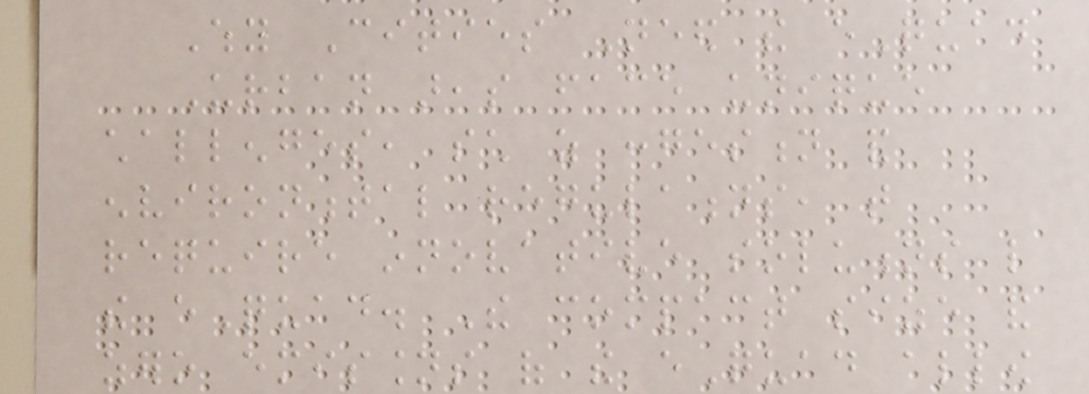Why Cities Need the eQuad
Urban areas face unique
challenges, such as congestion and
environmental regulations, that
require innovative solutions like
the eQuad. The compact size and
zero emissions of the eQuad allow
